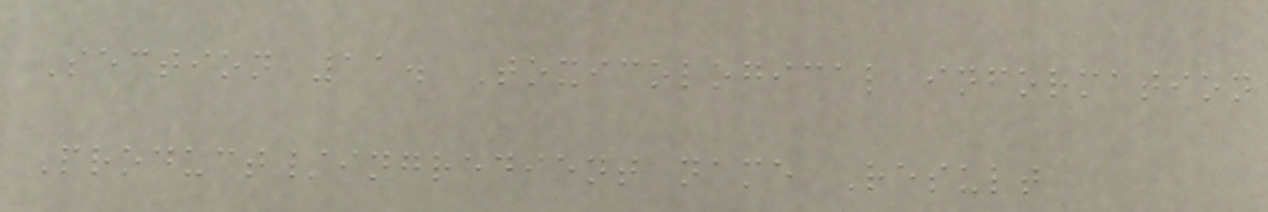Section 11. Toxicological information
Product/ingredient name Result
